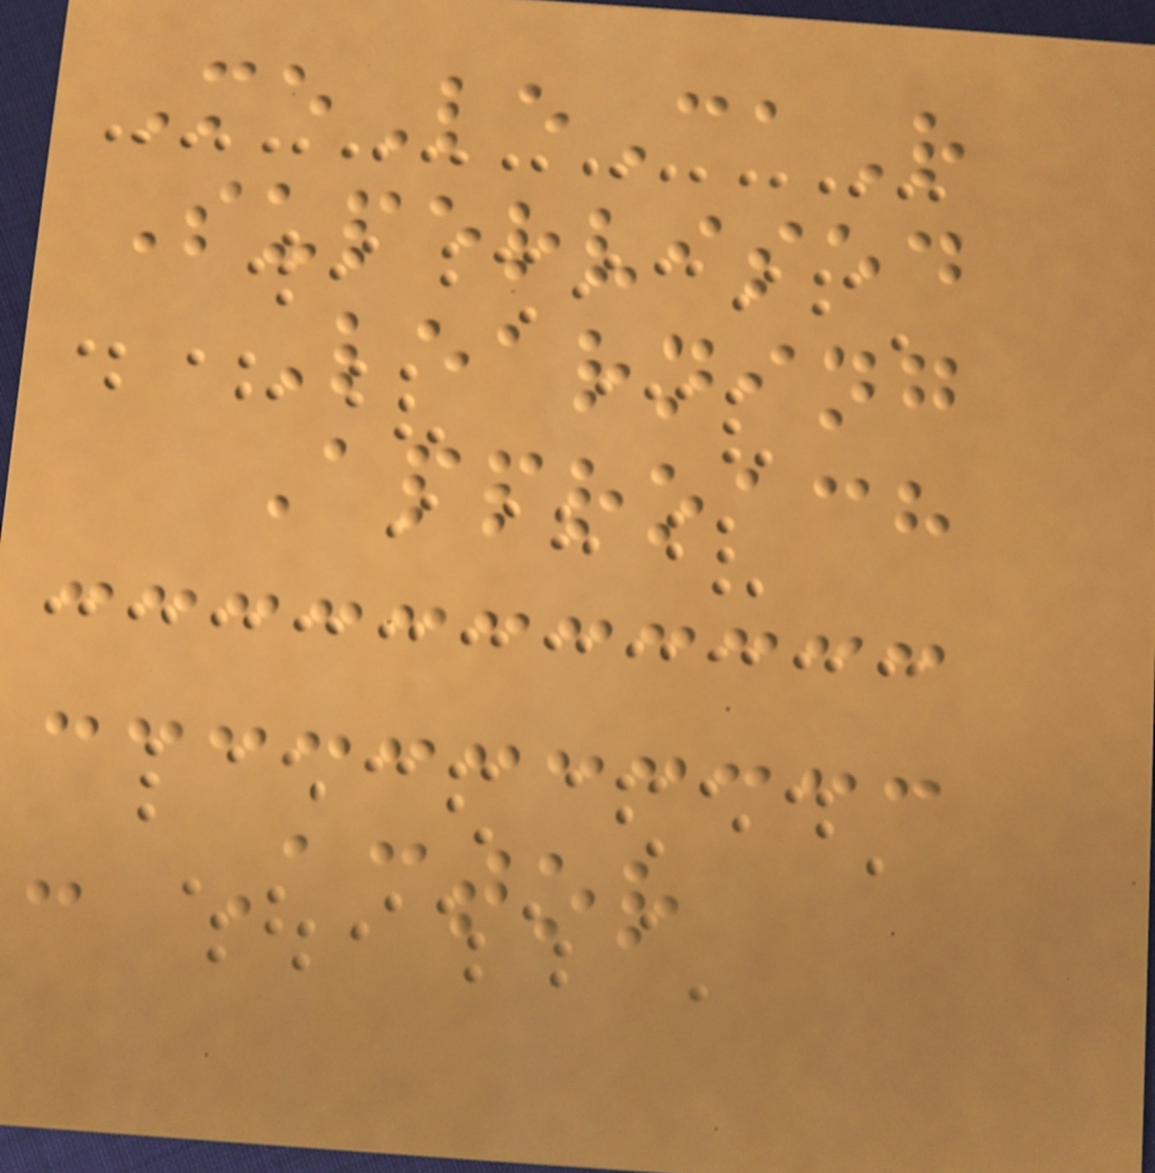MeLeCaR
Supervised
Learning
Approach
- Actor
